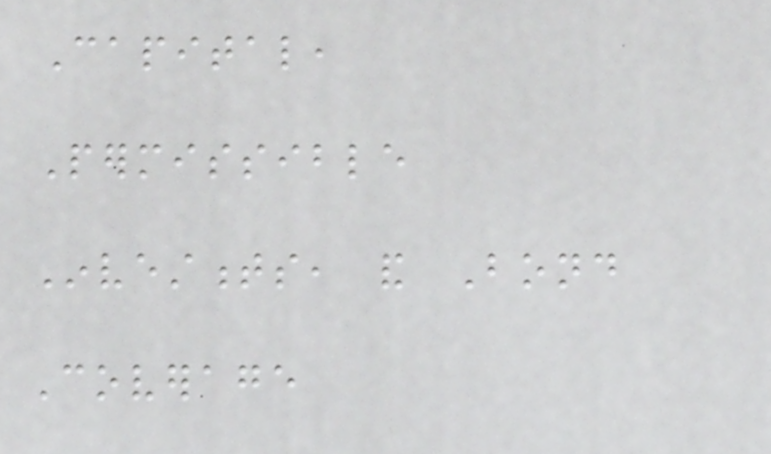Capital,
Permissible
Investments, and Bond
Coverage
